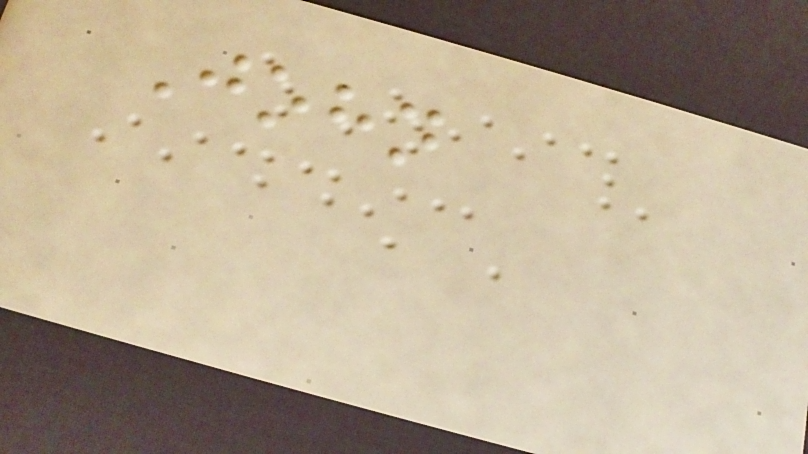John
